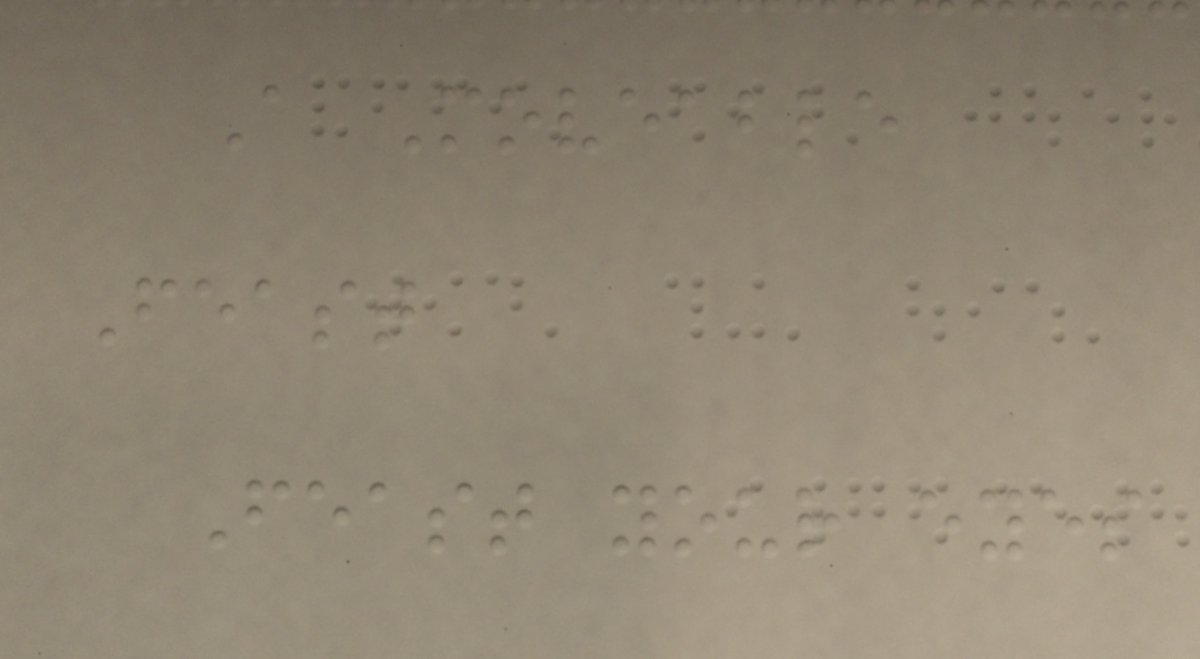A Moveable
Feast
Feast your eyes
